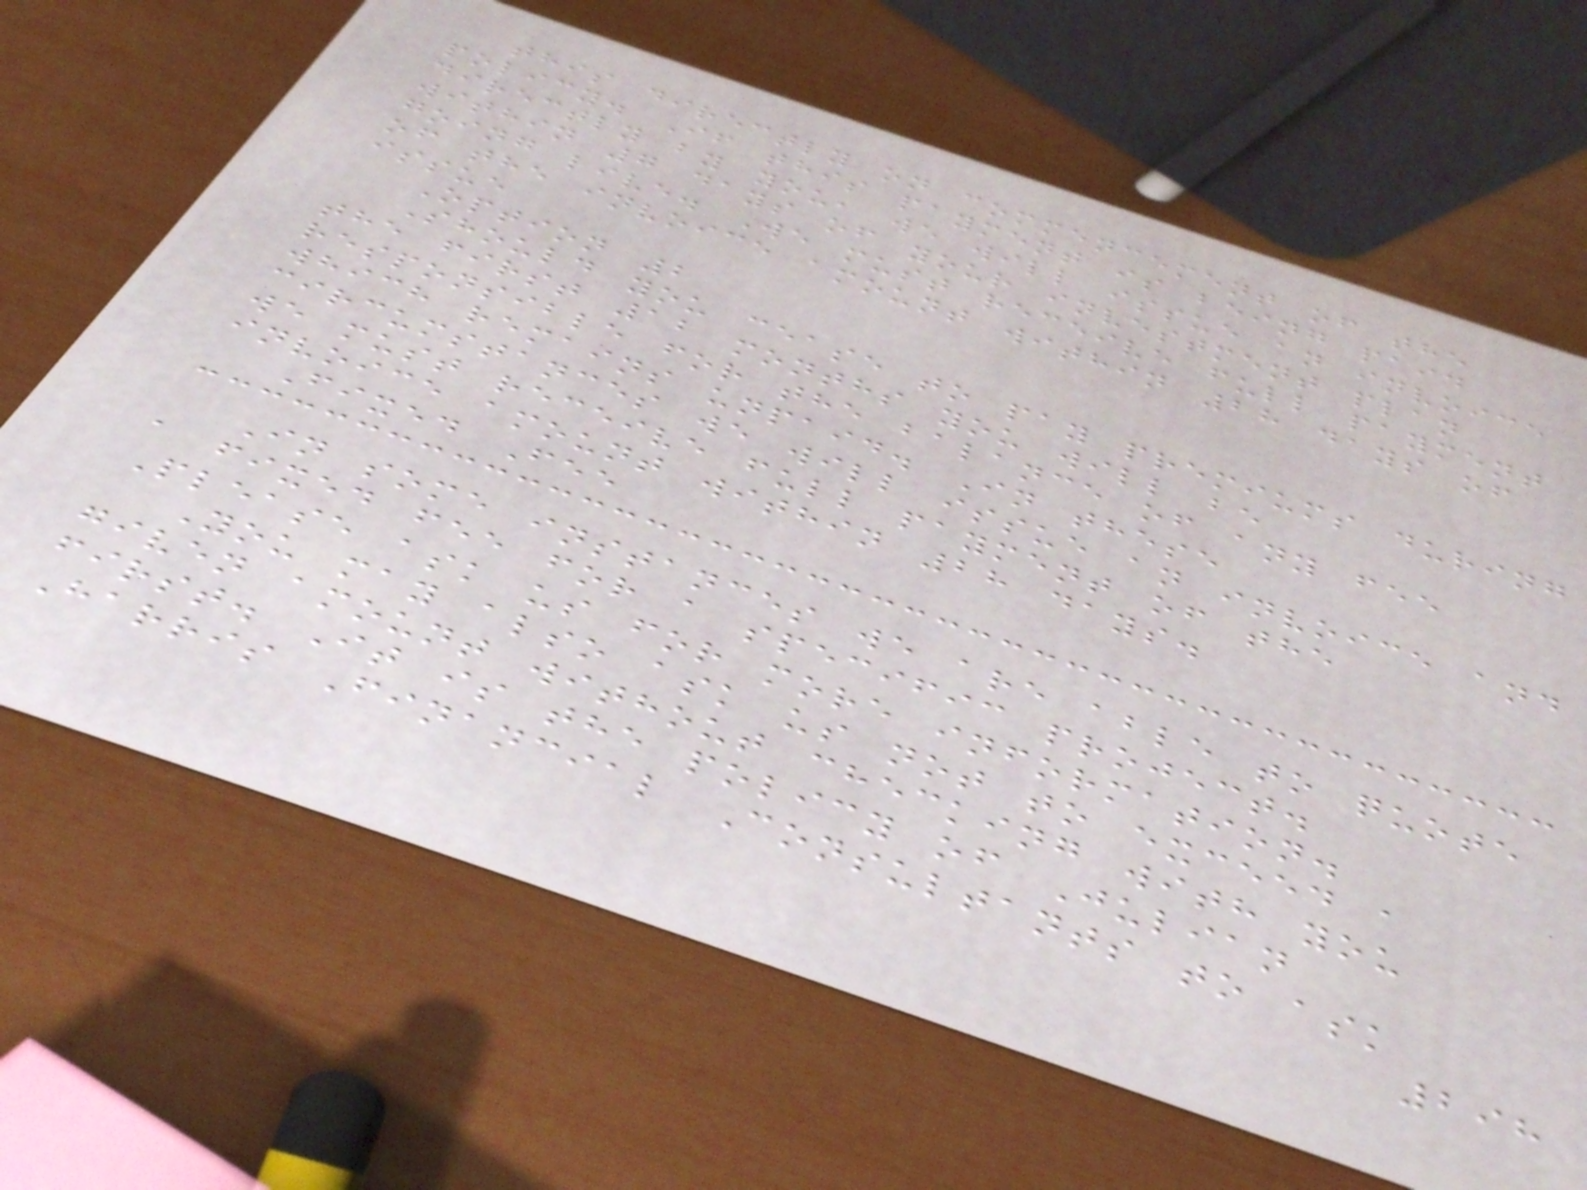this directly on commencement of the
policy. If this payment is being paid
directly by you, we will issue an invoice
within 7 days of your investment plan
going live. We must receive full payment
of the invoice amount within 28 days of
issue
Option 2
Should you cease to pay premiums during
the first 12 months you will be
responsible for the balance of any fee
which remains unpaid. In these
circumstances we will issue an invoice and
we must receive full payment of the
invoice amount within 28 days.
Fixed Fee
In some instances we are able to quote
a fixed fee for a specific project.
Please ask us for more information.
You may also ask us not to exceed a
given amount without checking with you
first. It is the policy of Julian
Harris Financial Consultants to ask
298
